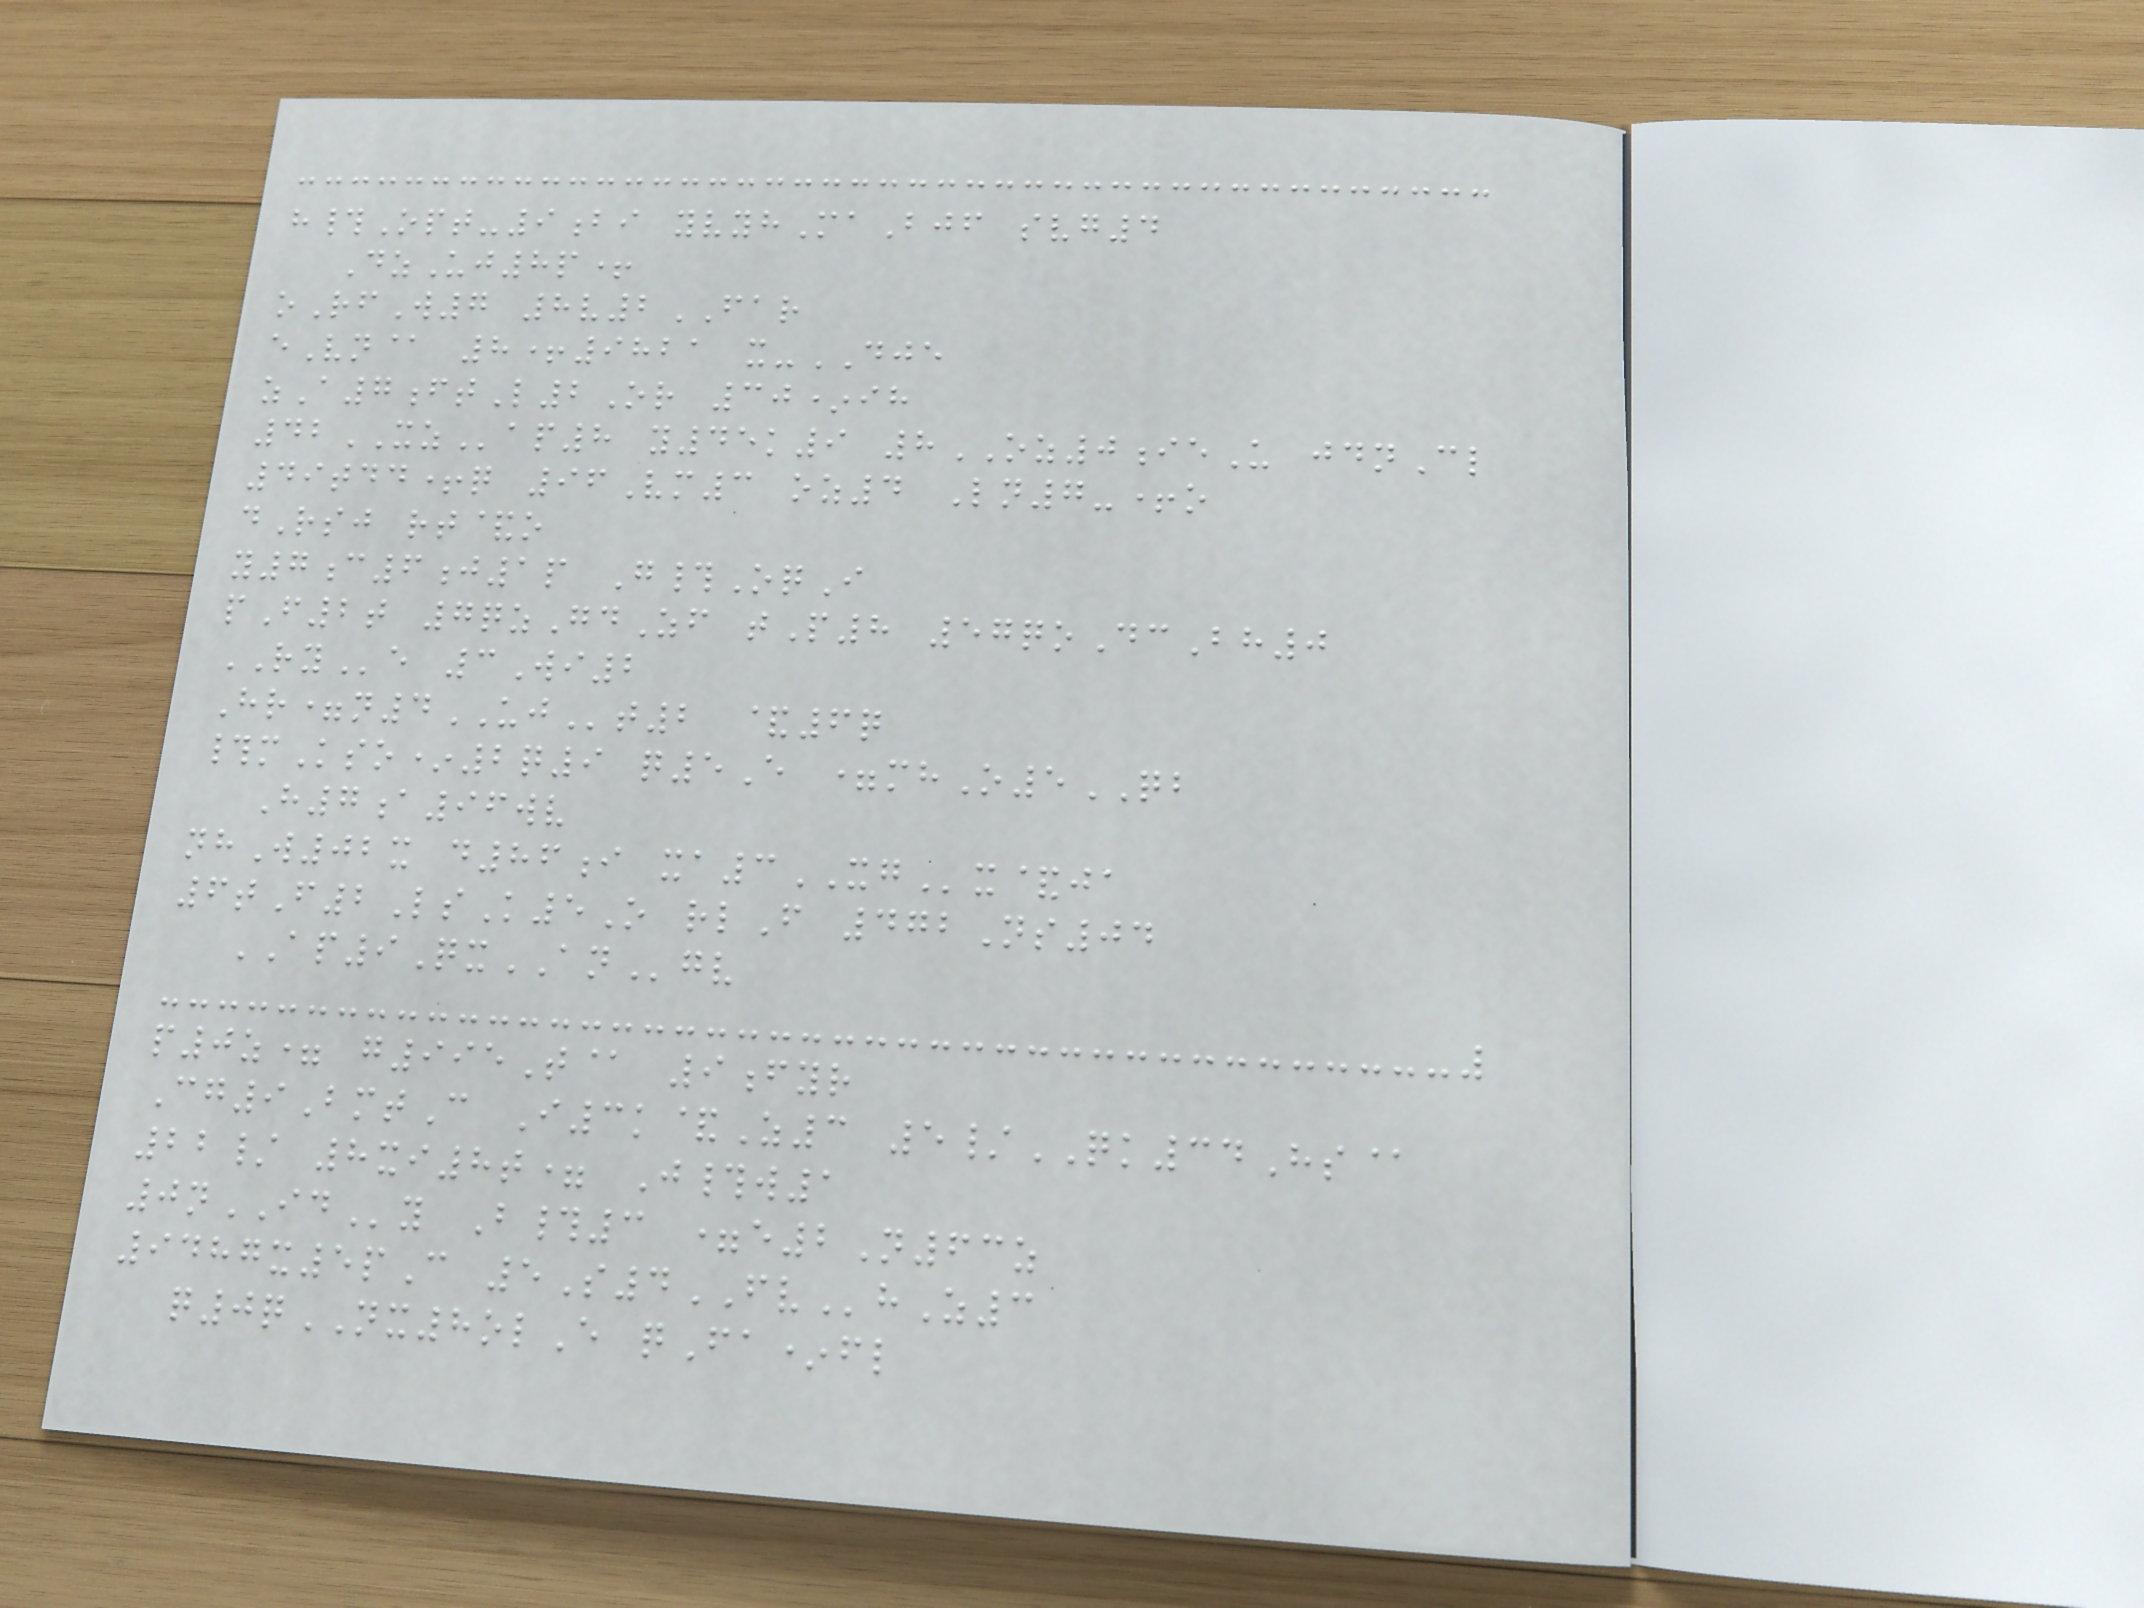h#Opt-9bi yvyhMaBjf svg4
DzUj8p+
oRfW7 8v2FAR
eVn@ 8+9821 x-DJE
zA7ftL2Or 30*ih
42XZap8 y45k9 8OZ0ieU jdnCl
49tdd+q 96Vm3 oz4 Ln7-+o
dRsj rt&o
y7c6j1p G#OqI
pF2t 7qzGdZf tP8 57qoDcBh0
RYe 3Wi2
Hr=n4UJt2 &6q
#mKso*2q9 q5E =mhO5QB
H7a96wv
nhW02x d86i xa3XGx&ja
6tF2LsK5O rlF 472Ns04
AP9QxANgv
p0z= g995T@ 9fyr
Cg9BmtC I3k&Z3 5/QK34Hs@
22/ 8xi8t= J#w1
0nIDy B#3 =e2N63z
9487x5pC 5S4FVhZ3
q0qNX8olE qFa*fl
